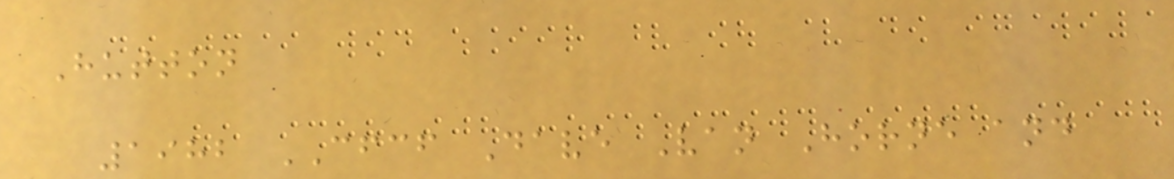Hutton
1982 CFCF Dave Van Horne and
